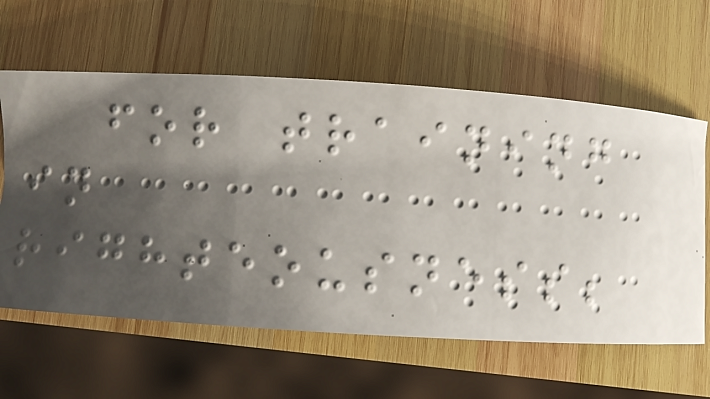for training
in
righteousness;
